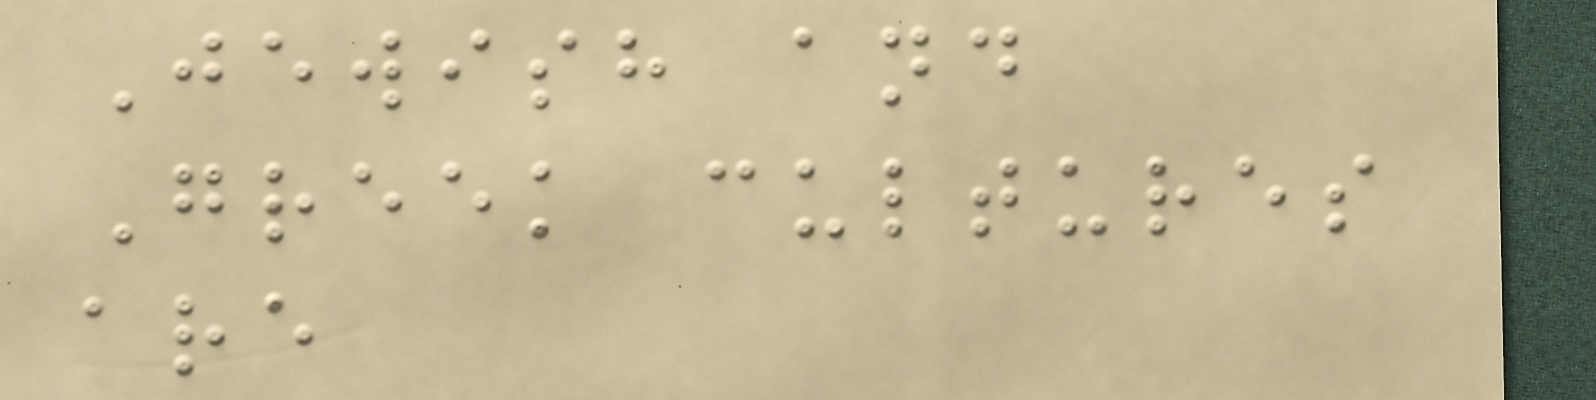Jewish and
Greek cultures
are
